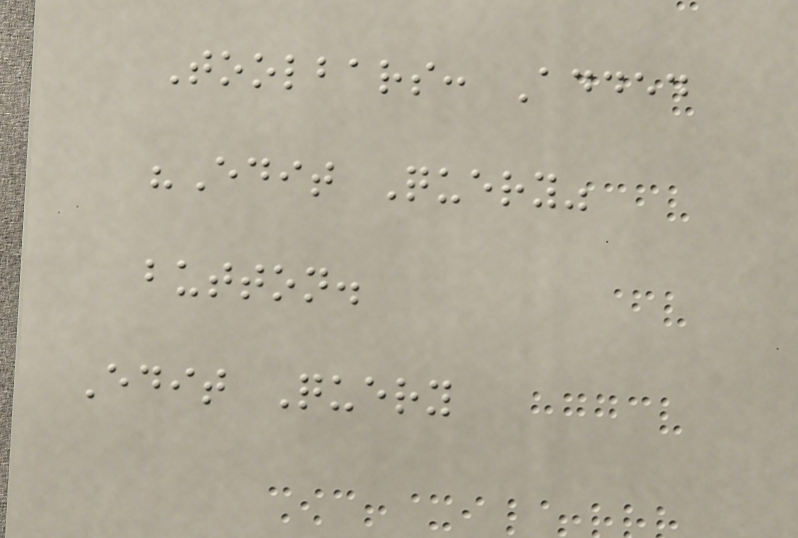Toolbars: Added
"Edit Query"
button.
Edit Query
